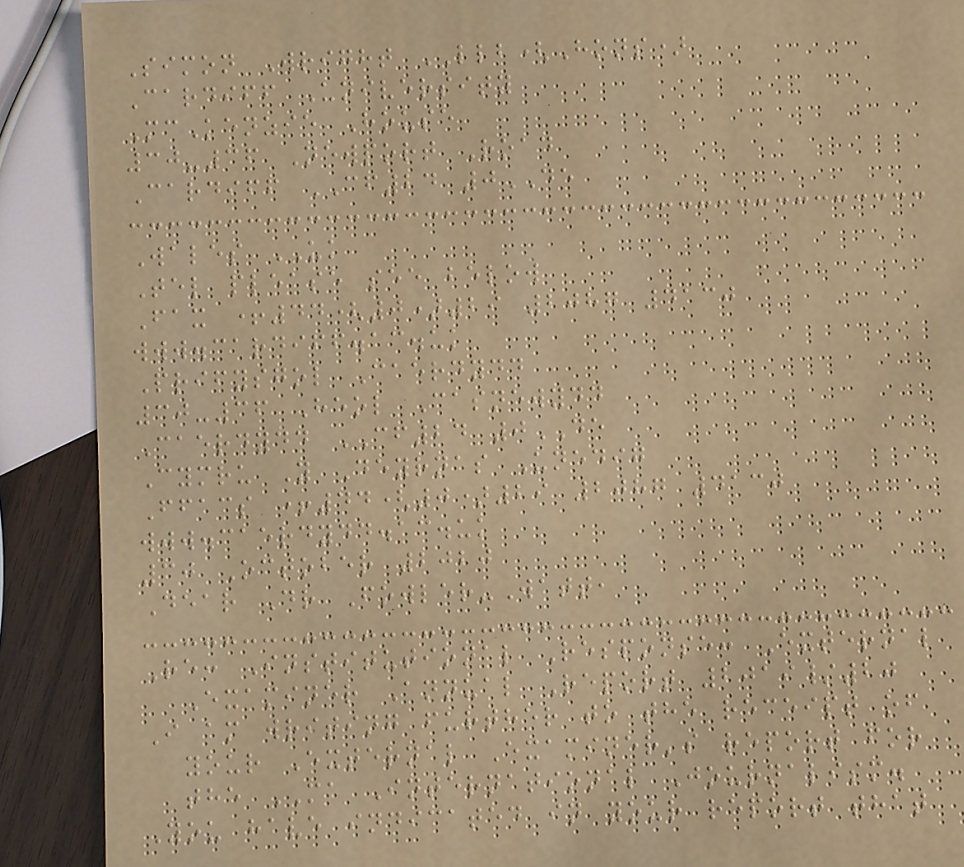Simon Wright LLB(Hons)
Cardiff University
McKenzie House
30-36 Newport Road
Cardiff CF24 0DE
Wales UK
Tel please see below
Fax +44(0)29 2087 4130
www.cardiff.ac.uk
Prifysgol Caerdydd
30-36 Heol Casnewydd
Caerdydd CF24 0DE
Cymru Y Deyrnas Unedig
Ffacs +44(0)29 2087 4130
www.caerdydd.ac.uk
30 October 2020
Dear Dr Fowler-Watt,
Re: Institutional Response: External
Examiner Annual Report 2019/20
I am writing further to the receipt of
your External Examiner's report for
the MA International Journalism.
You have indicated in your report that
